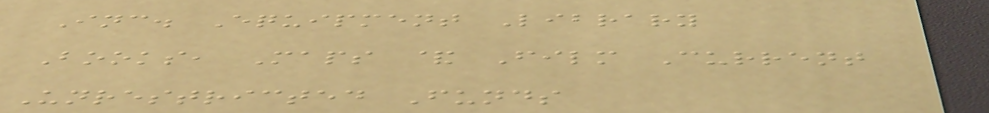Inc. Equipment Library
Books, Maps & Film Current
Unrestricted Funds
